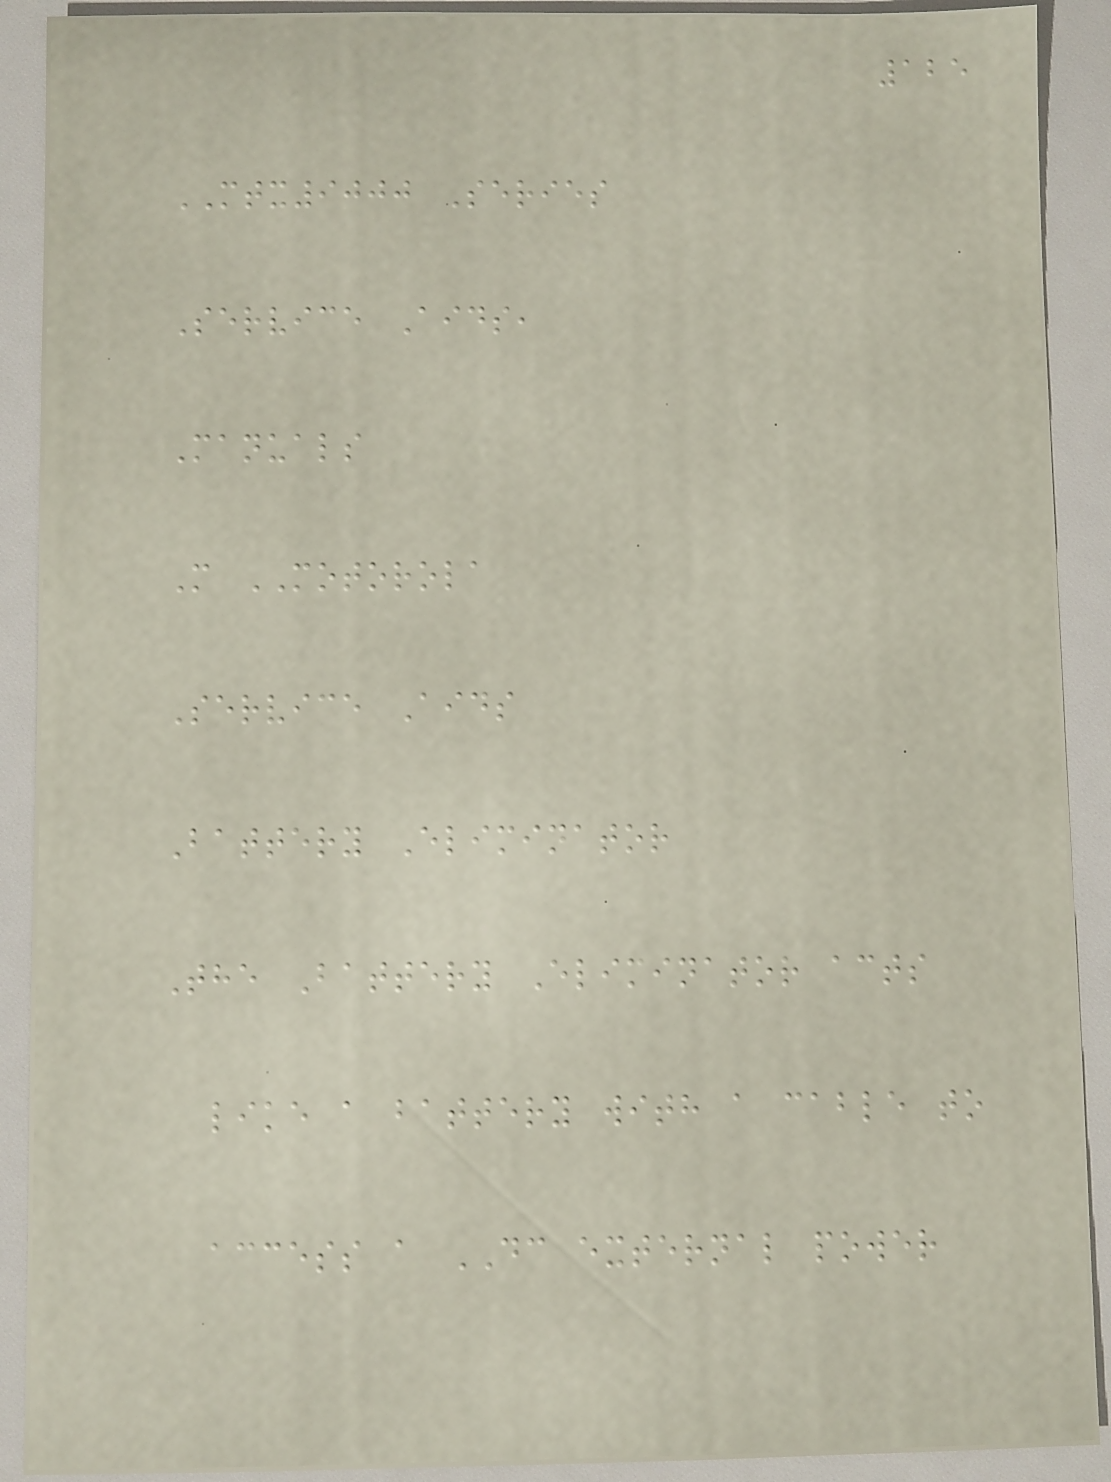125
MTX9000 Series
Service Aids,
Manuals
M MOTOROLA
Service Aids
Battery Eliminator
The Battery Eliminator acts
like a battery with a cable to
access a DC external power
